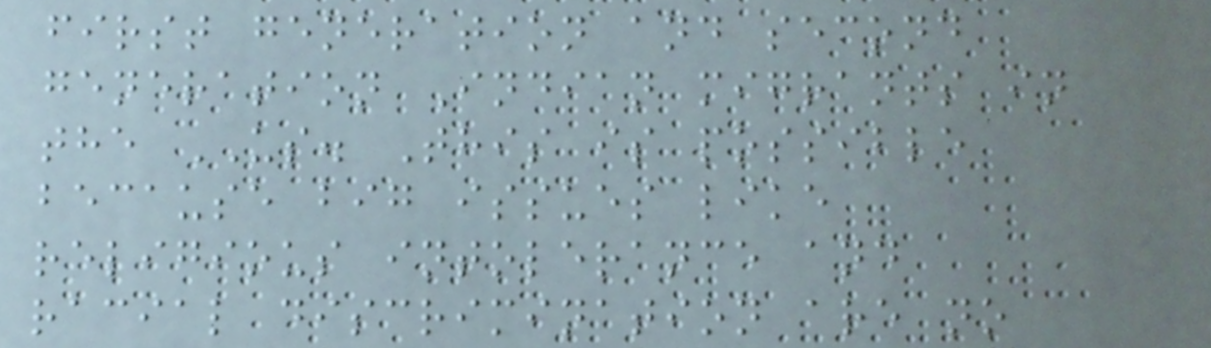first generation and second
generation Indian migrants in
the US. This is possible
because big issues like
religious intolerance and
racial discrimination are no
